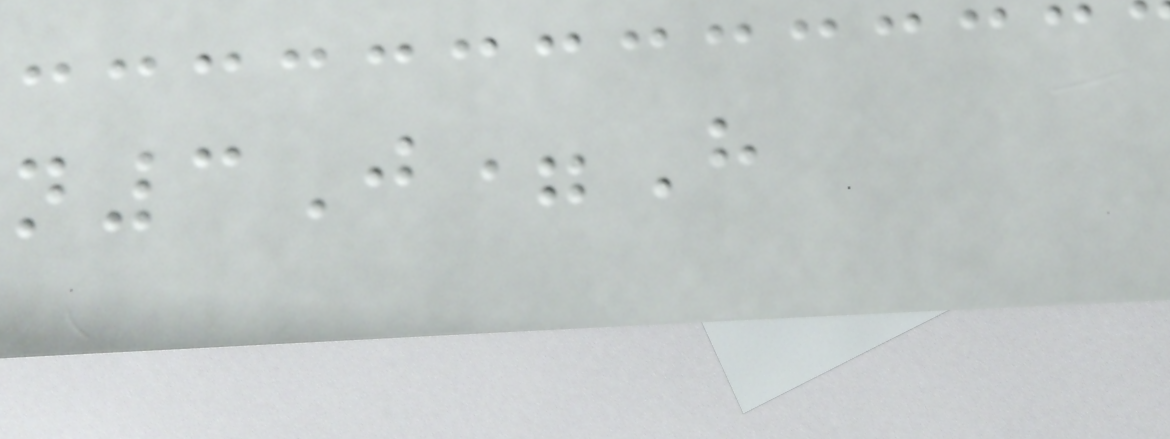n3J=H
